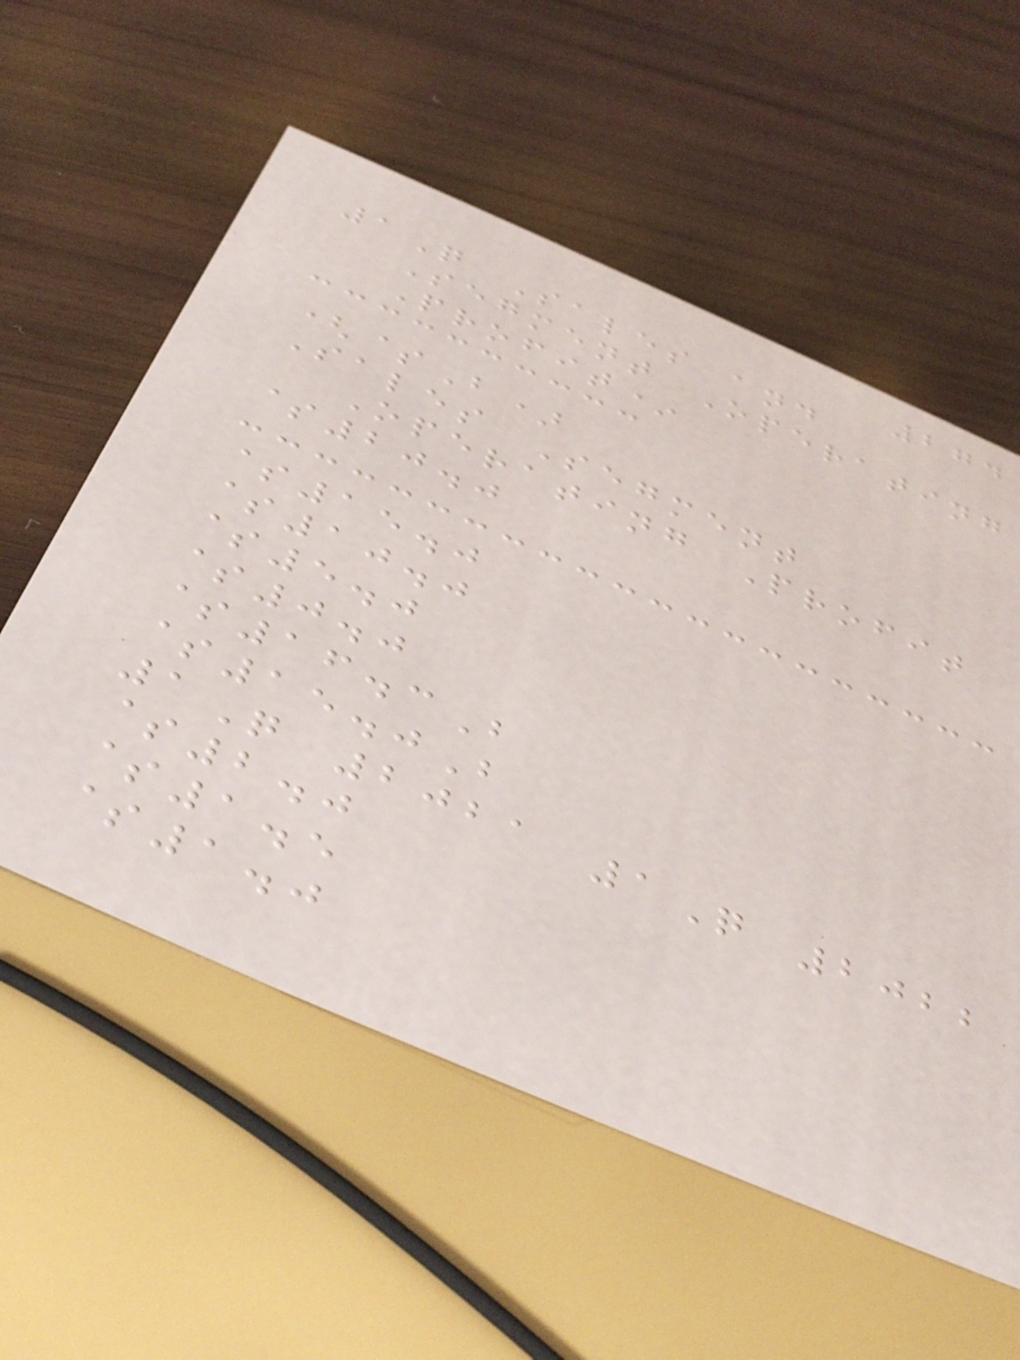274
1Q Sales and
Segment Operating
Profit*
($B)
Sales Segment
Operating Profit
$20.0
$15.0
$10.0
$5.0
$0.0
$16.3B
$15.0B
1Q 2021 1Q 2022
$2.0
$1.5
$1.0
